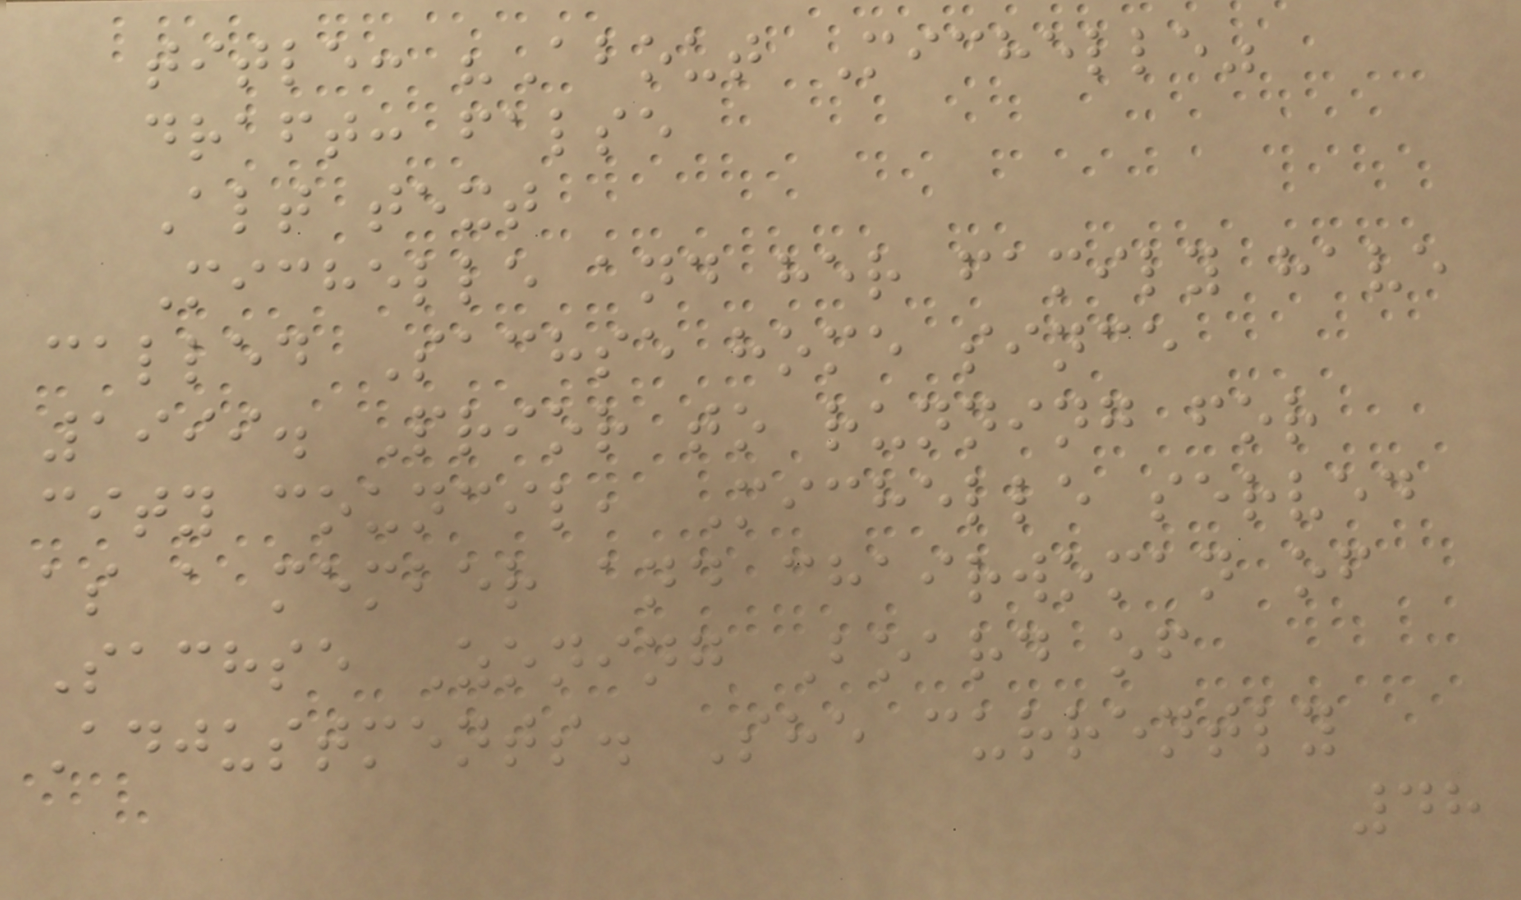title: "About Michelle"
draft: false
Alt text
Michelle and her family have
called Sachse home since
1999. Prior to running for
city council, Michelle served
as a member and chairwoman of
Sachse Zoning Board of
Adjustments. She currently
48
